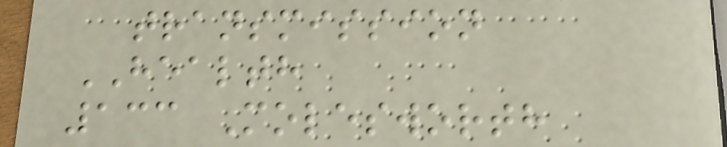transmission
HEALTH
133 Molesworth
